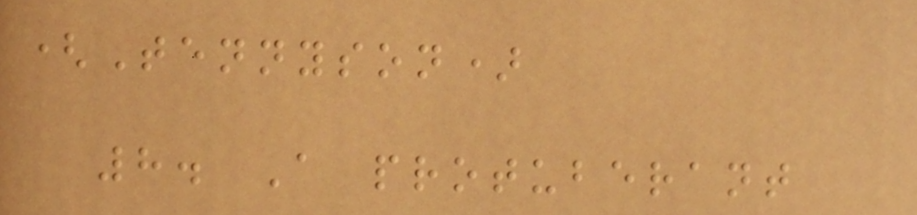(Tennyson)
8. A protuberant
